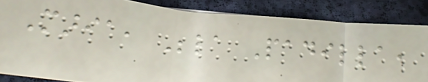Maria, Bela Padilla,
